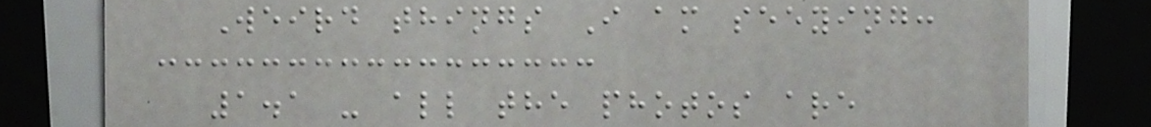Weird things I am seeying:
1.1 - all the photos are
